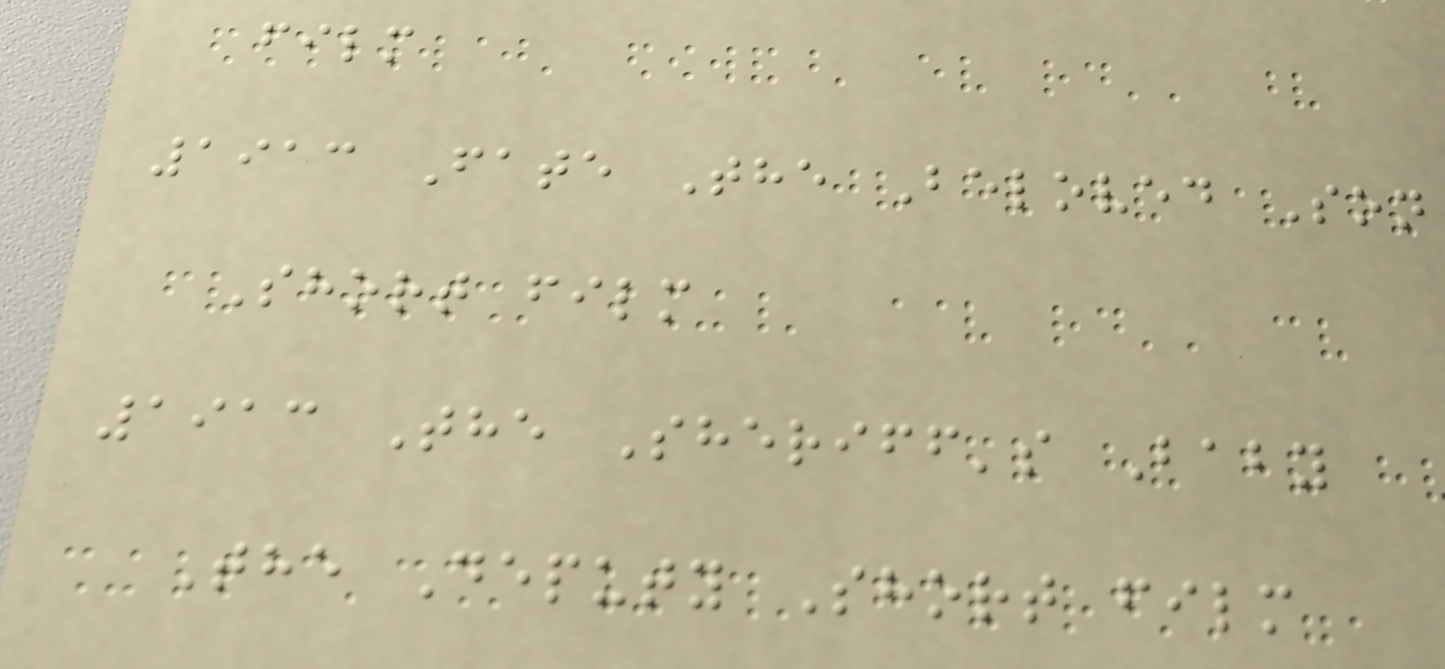film
1913 Fate The Beloved Son
Short film
1913 The Sheriff's Baby
The Deputy Short film
